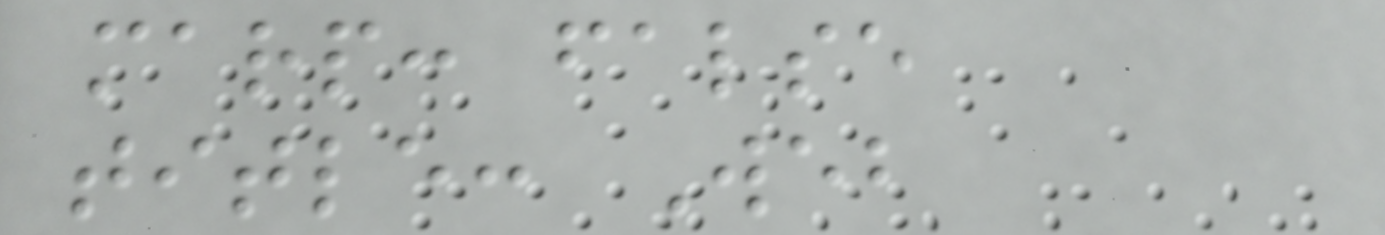marp: false
title: Web
